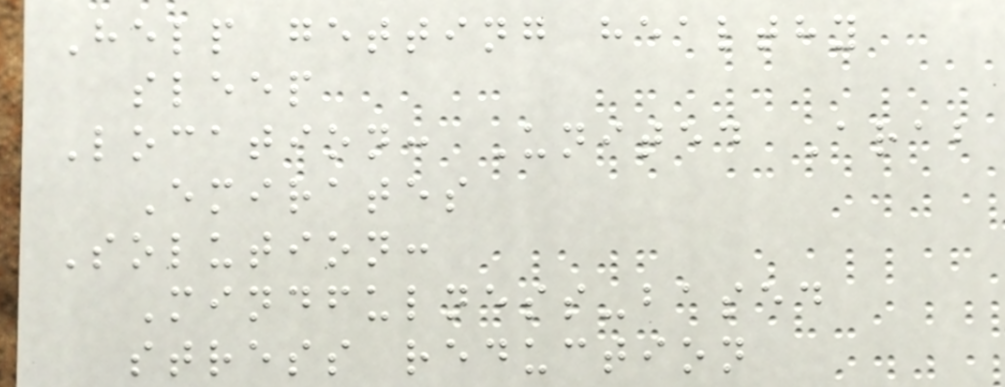Help getting healthy
sleep
Location: United Arab
Emirates
Solution:
Mindfulness-based
stress reduction
